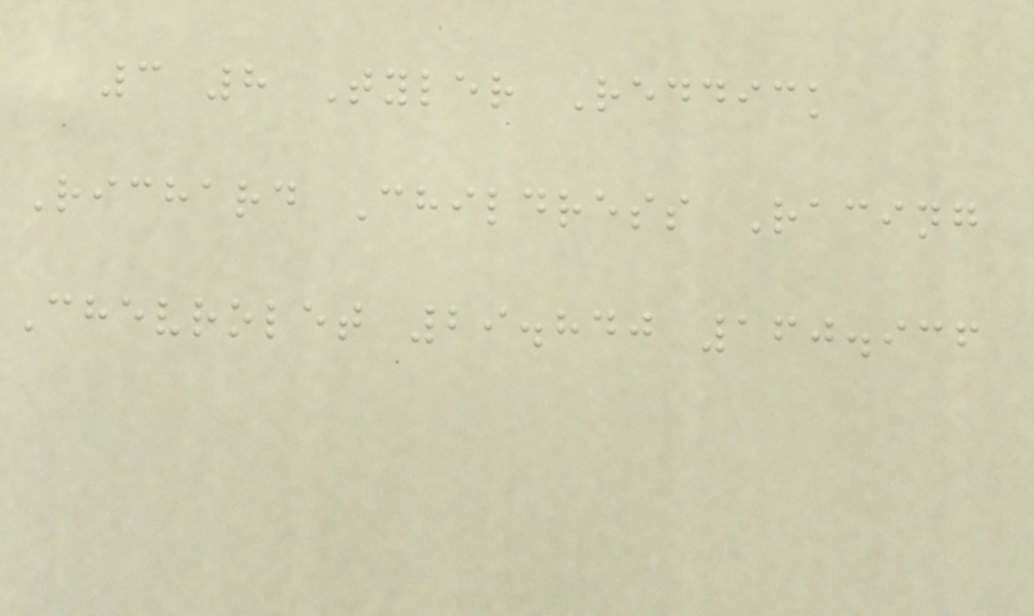3 8 Tyler Reddick
Richard Childress Racing
Chevrolet 29.840 160.936
